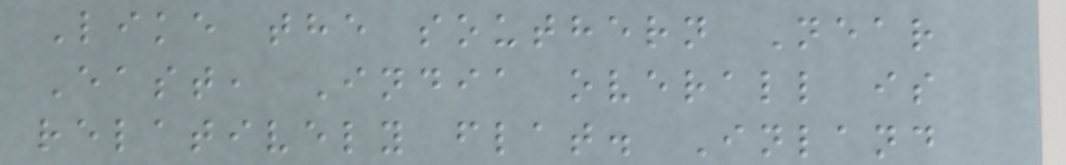Like the southern Near
East, India overall is
relatively flat. Inland
